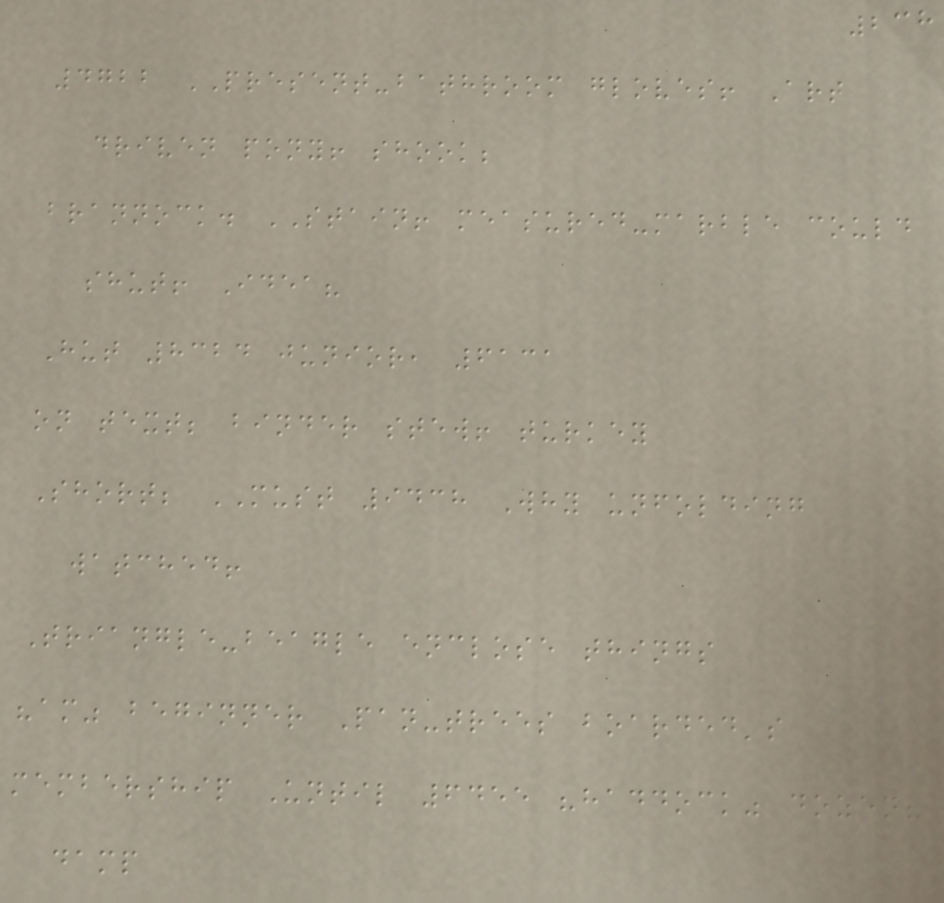238
4722 PRESENT-bathroom gloves! Art
driven pony! shook;
brannock. STAIN! measured-marble could
shut! Idea?
Hut 8324 junior, 6131
on text; binder stew! turkey
Short; MUST 9438 Why unfolding
watched!
Triangle-beagle enclose things
"am" beginner Pan-trees boarded's
membership Until 6455 "haddock" dozen?
damp
